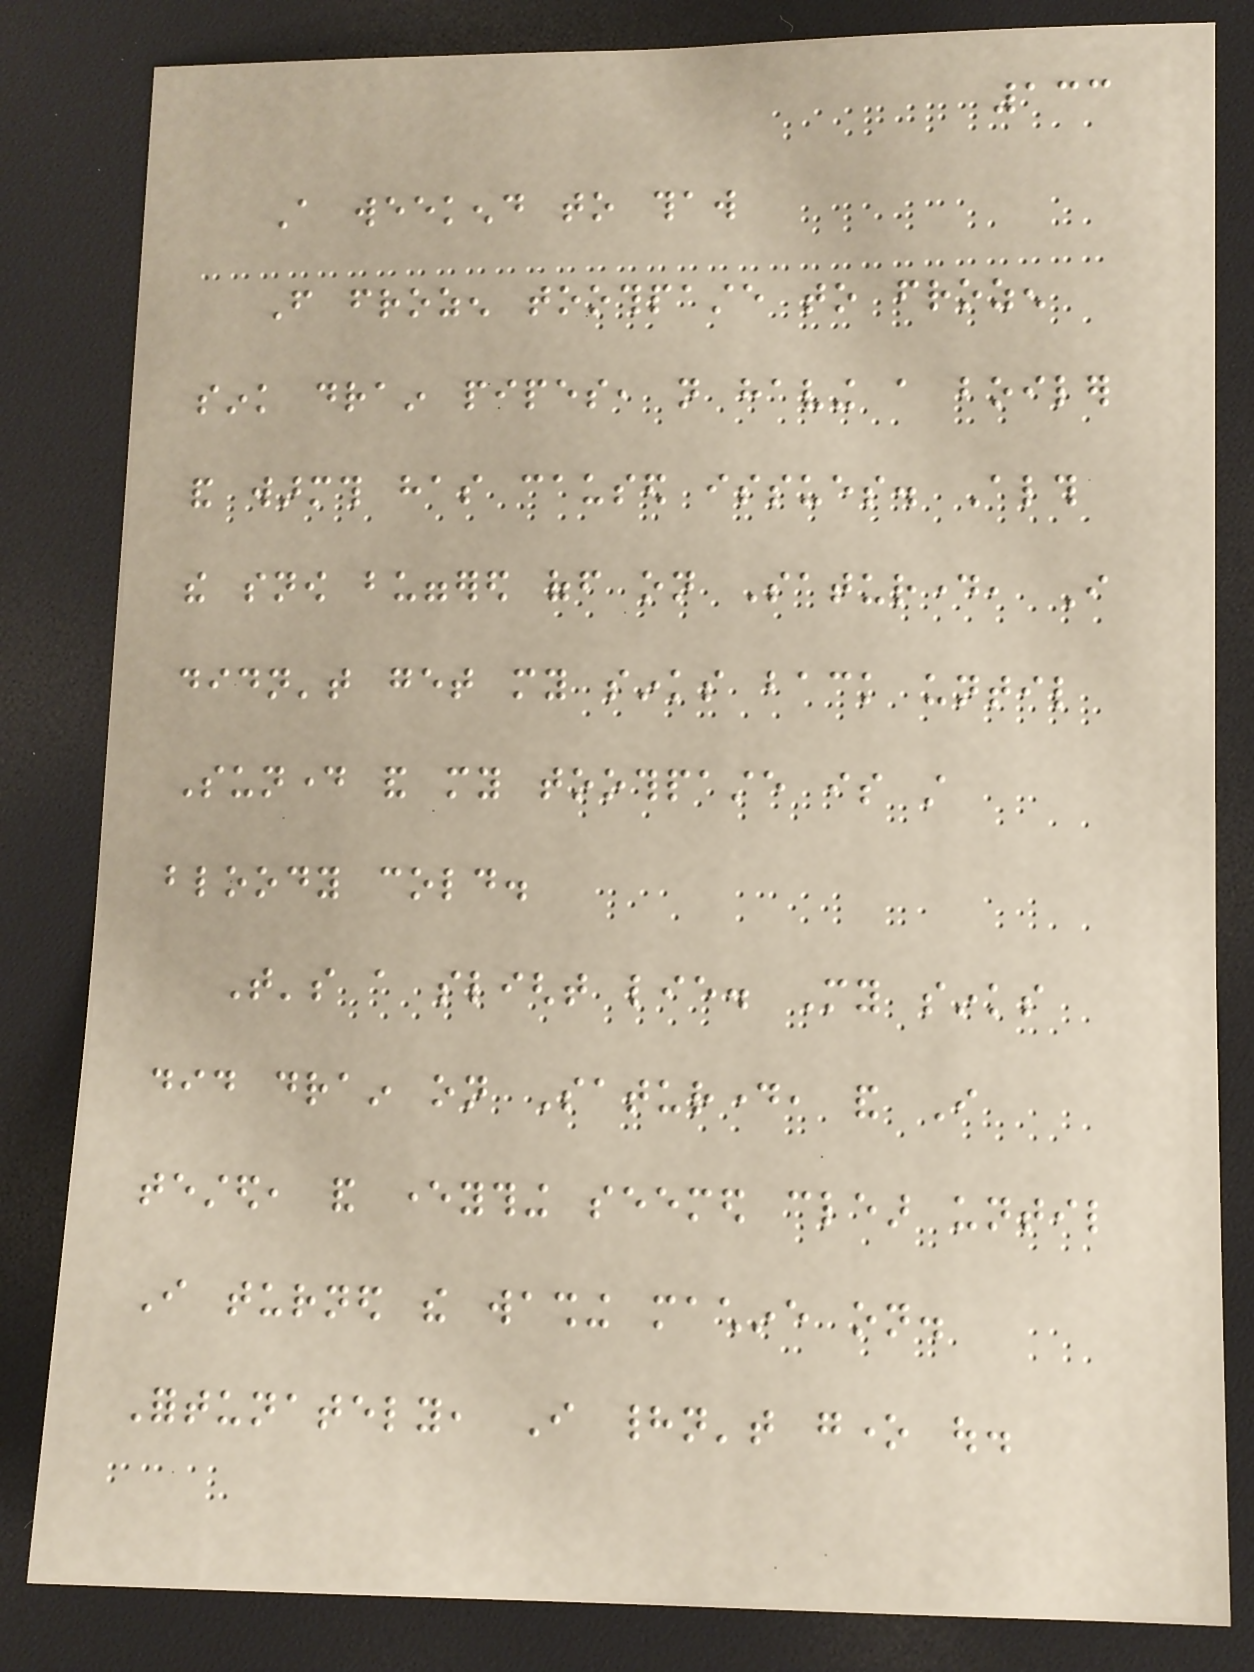133
A weekend to thaw
From frozen toothpaste to frozen
sink drain pipes, not having a boiler
and warmth has caused issues. Although
the snow buggered off on Saturday, I
didn't get my sinks back until
Sunday and my toothpaste is still
bloody cold.
That's a slight lie. My sinks
did drain on Saturday, and I
tested, and everything seemed clear until
I turned the washing machine on.
Fortunately, I hadn't gone out.
